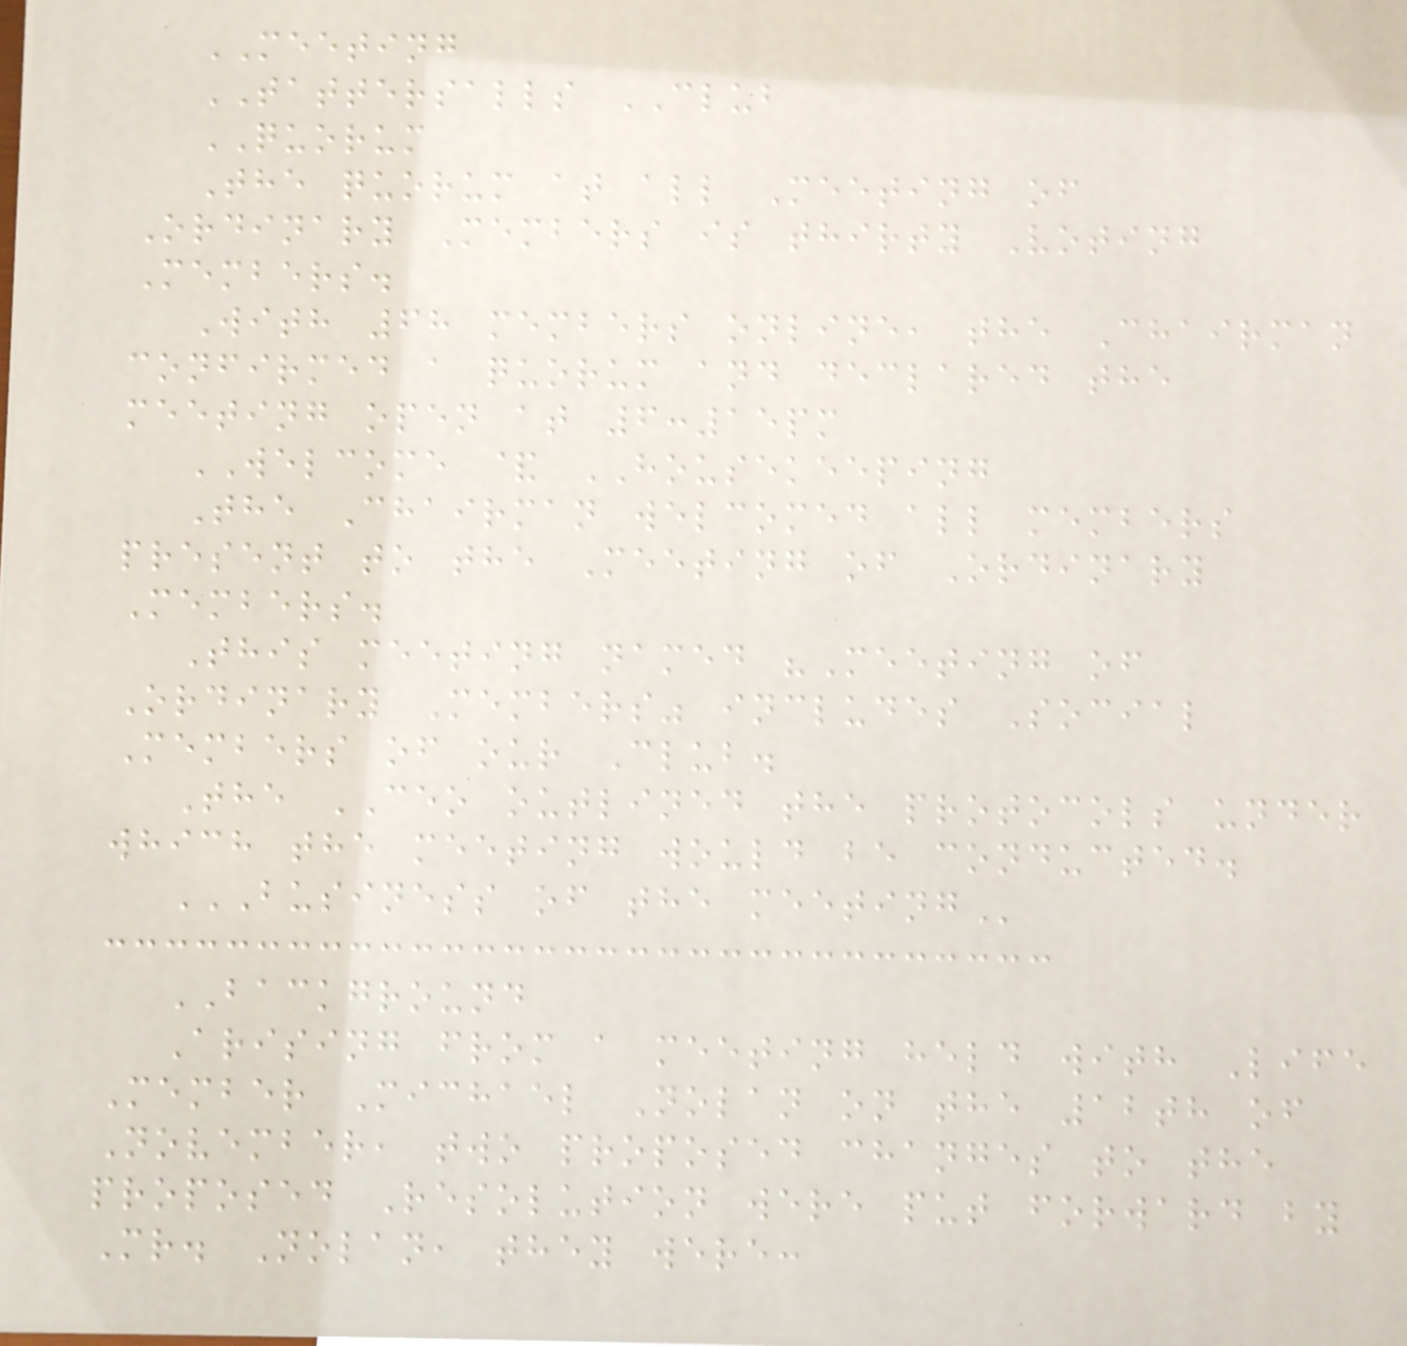MEETING
TATTERSALLS CLUB
QUORUM
The quorum at all Meeting of
Ordinary Members is thirty Voting
Members.
With 68 members online, the Chairman
confirmed a quorum and declared the
meeting open at 6:15pm
WELCOME & HOUSEKEEPING
The Chairman welcomed all members
present to the Meeting of Ordinary
Members.
This meeting named "Meeting of
Ordinary Members" includes Social
Members of our Club.
The CEO outlined the protocols under
which the meeting would be conducted.
BUSINESS OF THE MEETING
BACKGROUND
Arising from a meeting held with Life
Member Michael Nolan on the 12th of
November, two proposed changes to the
proposed Resolution were put forward by
Mr. Nolan, they were:
